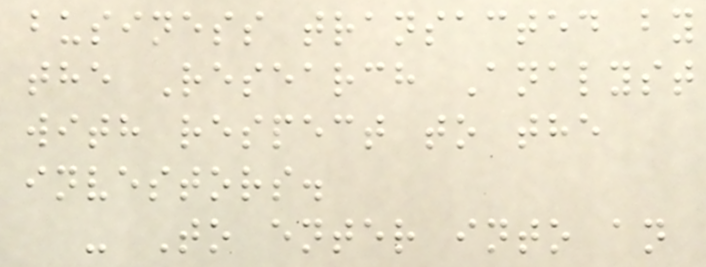business transacted by
the Research Analyst
with respect to the
investors.
- To enter into an
